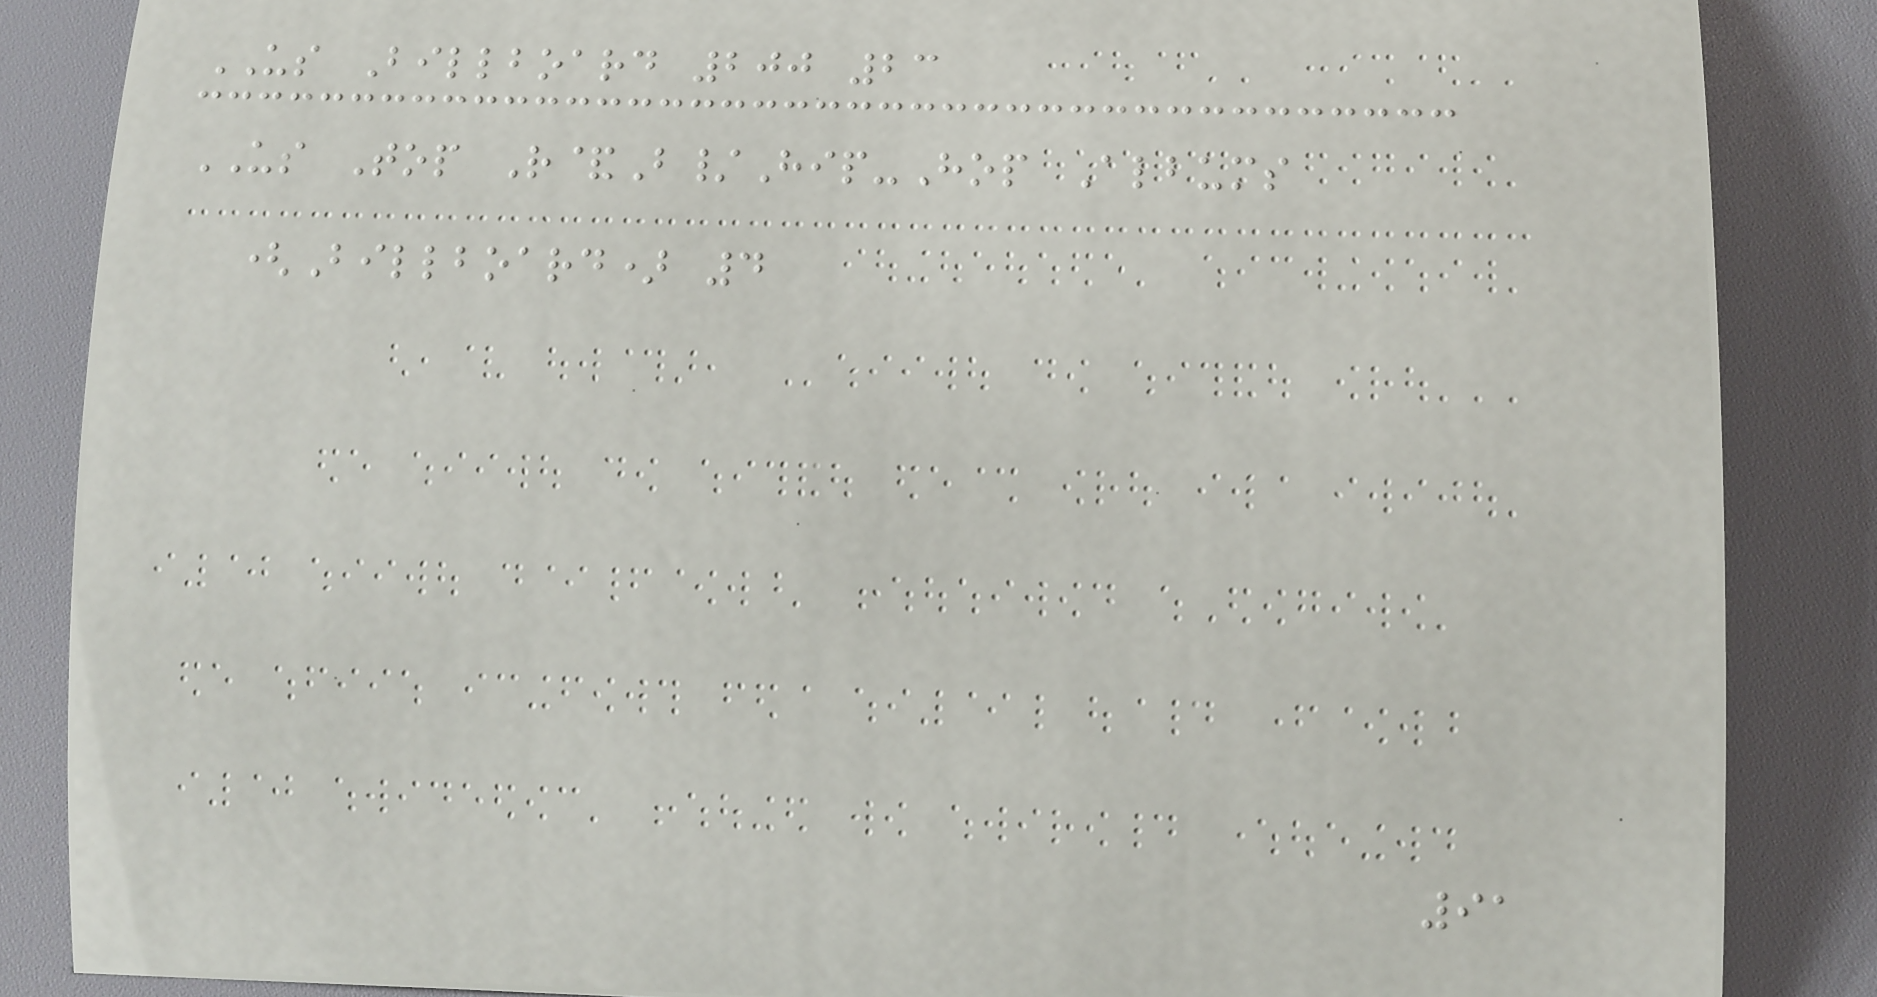US Billboard 200 23
US Top R&B/Hip-Hop Albums
(Billboard) 4
91
